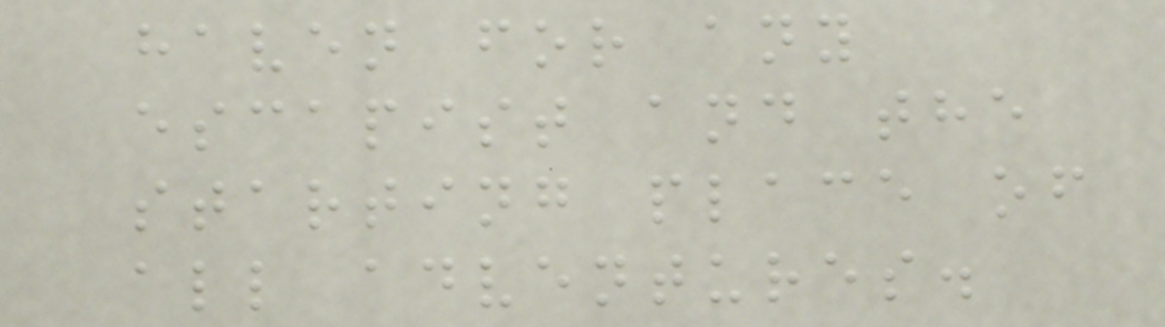haven for any
escapist and the
starting place of
all adventures.
